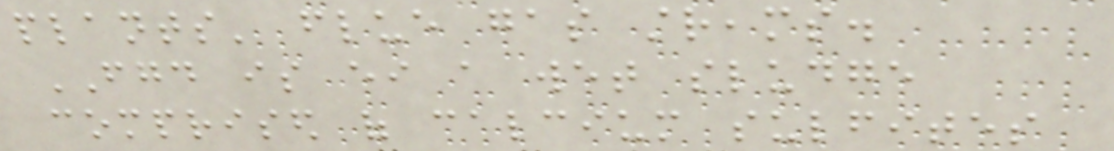plants' flue gas streams.
FGD is either a wet sludge
comprised of calcium sulfites
